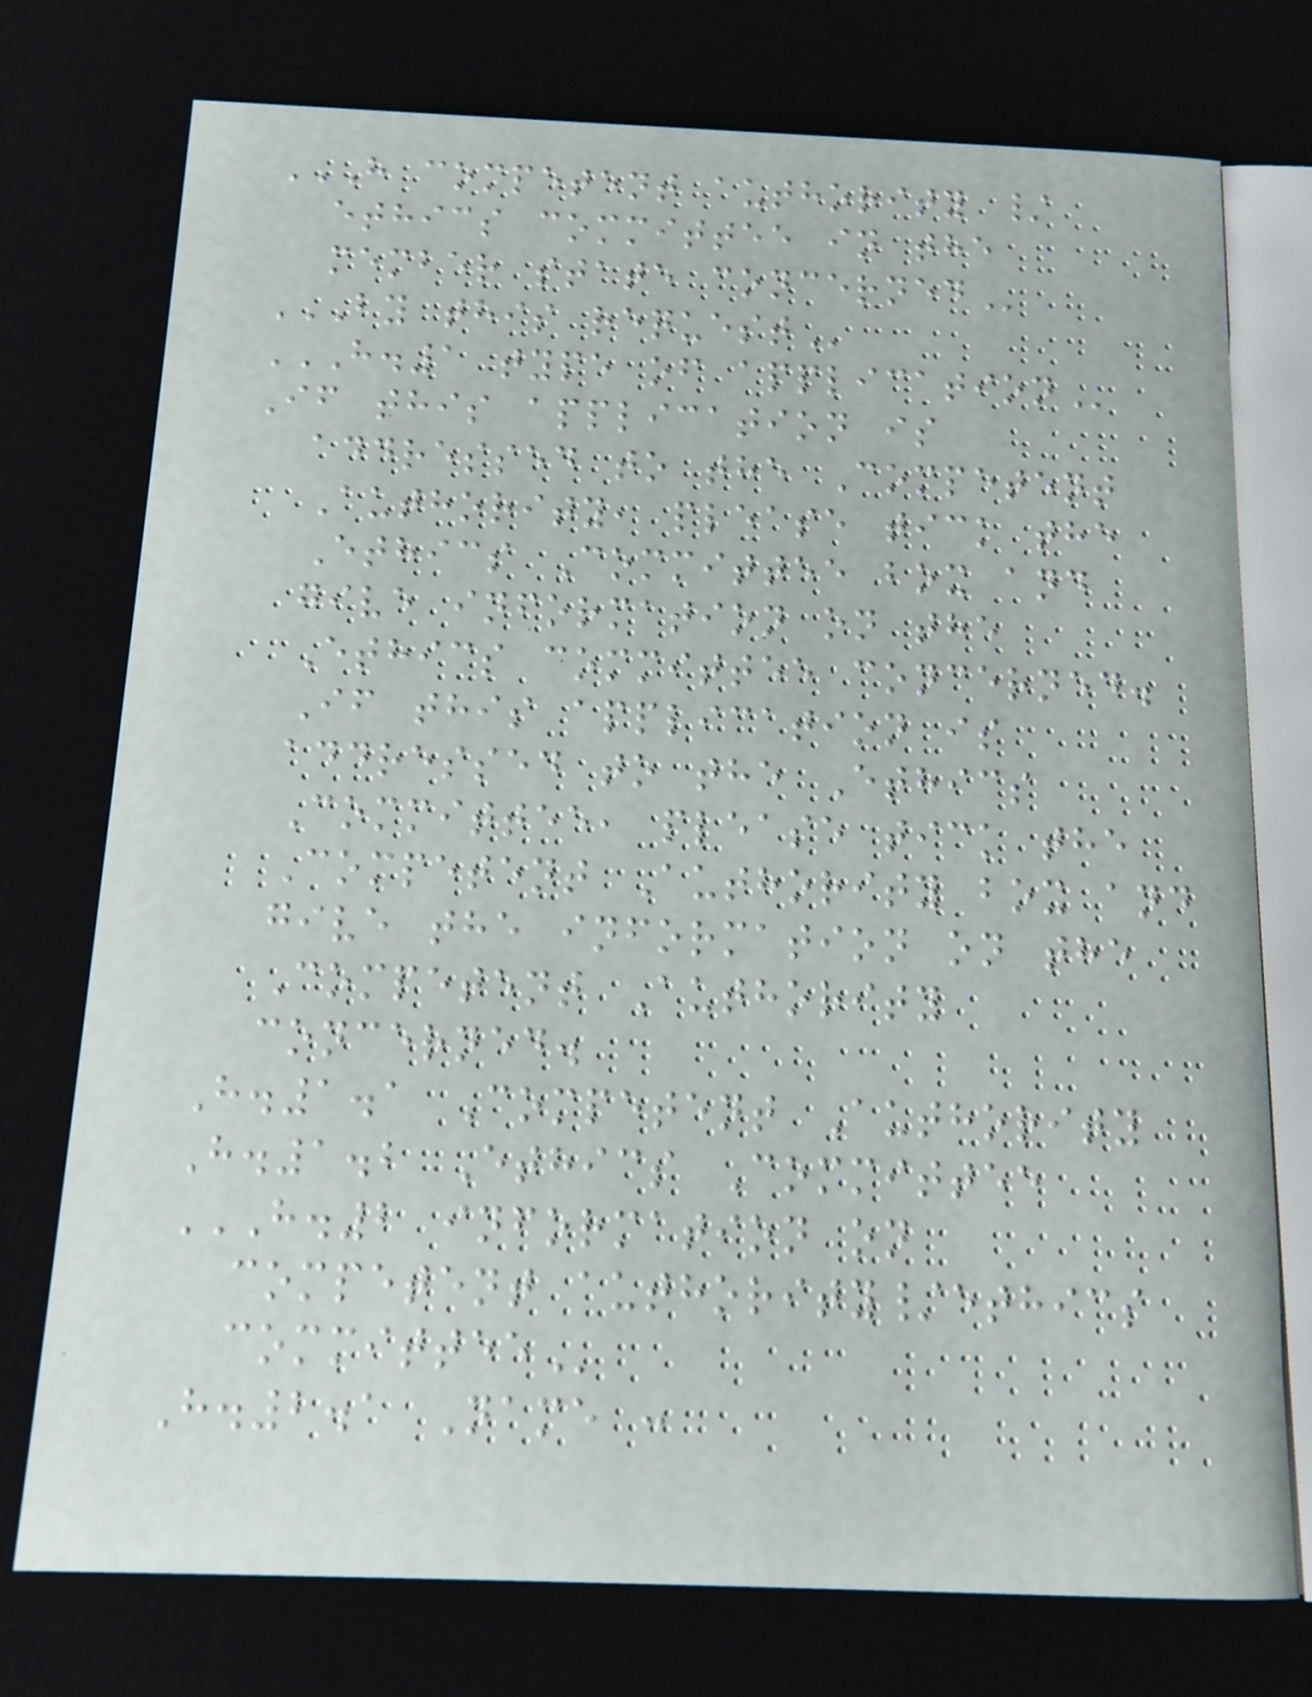H COMPETENT AUTHORITY /
ETHICS COMMITTEE IN THE
MEMBER STATE CONCERNED
BY THIS REQUEST
H.1 TYPE OF APPLICATION
If this application is
addressed to the Competent
Authority, please tick the
Ethics Committee box and
give information on the
Ethics committee concerned.
If this application is
addressed to the Ethics
Committee, please tick the
Competent Authority box and
give the information on the
Competent Authority
concerned.
H.1.1 Competent Authority
H.1.2 Ethics Committee
H.2 INFORMATION ON
COMPETENT AUTHORITY/ETHICS
COMMITTEE
H.2.1 Name :
